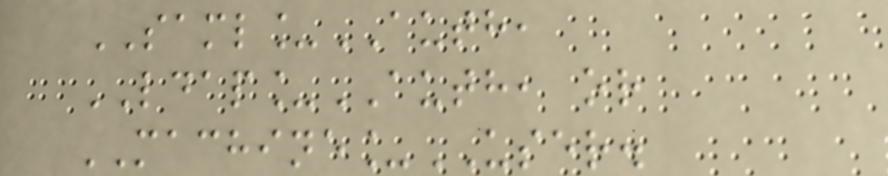SAML_AUTH,
LDAP_AUTH, or
MACHINE_USER.
